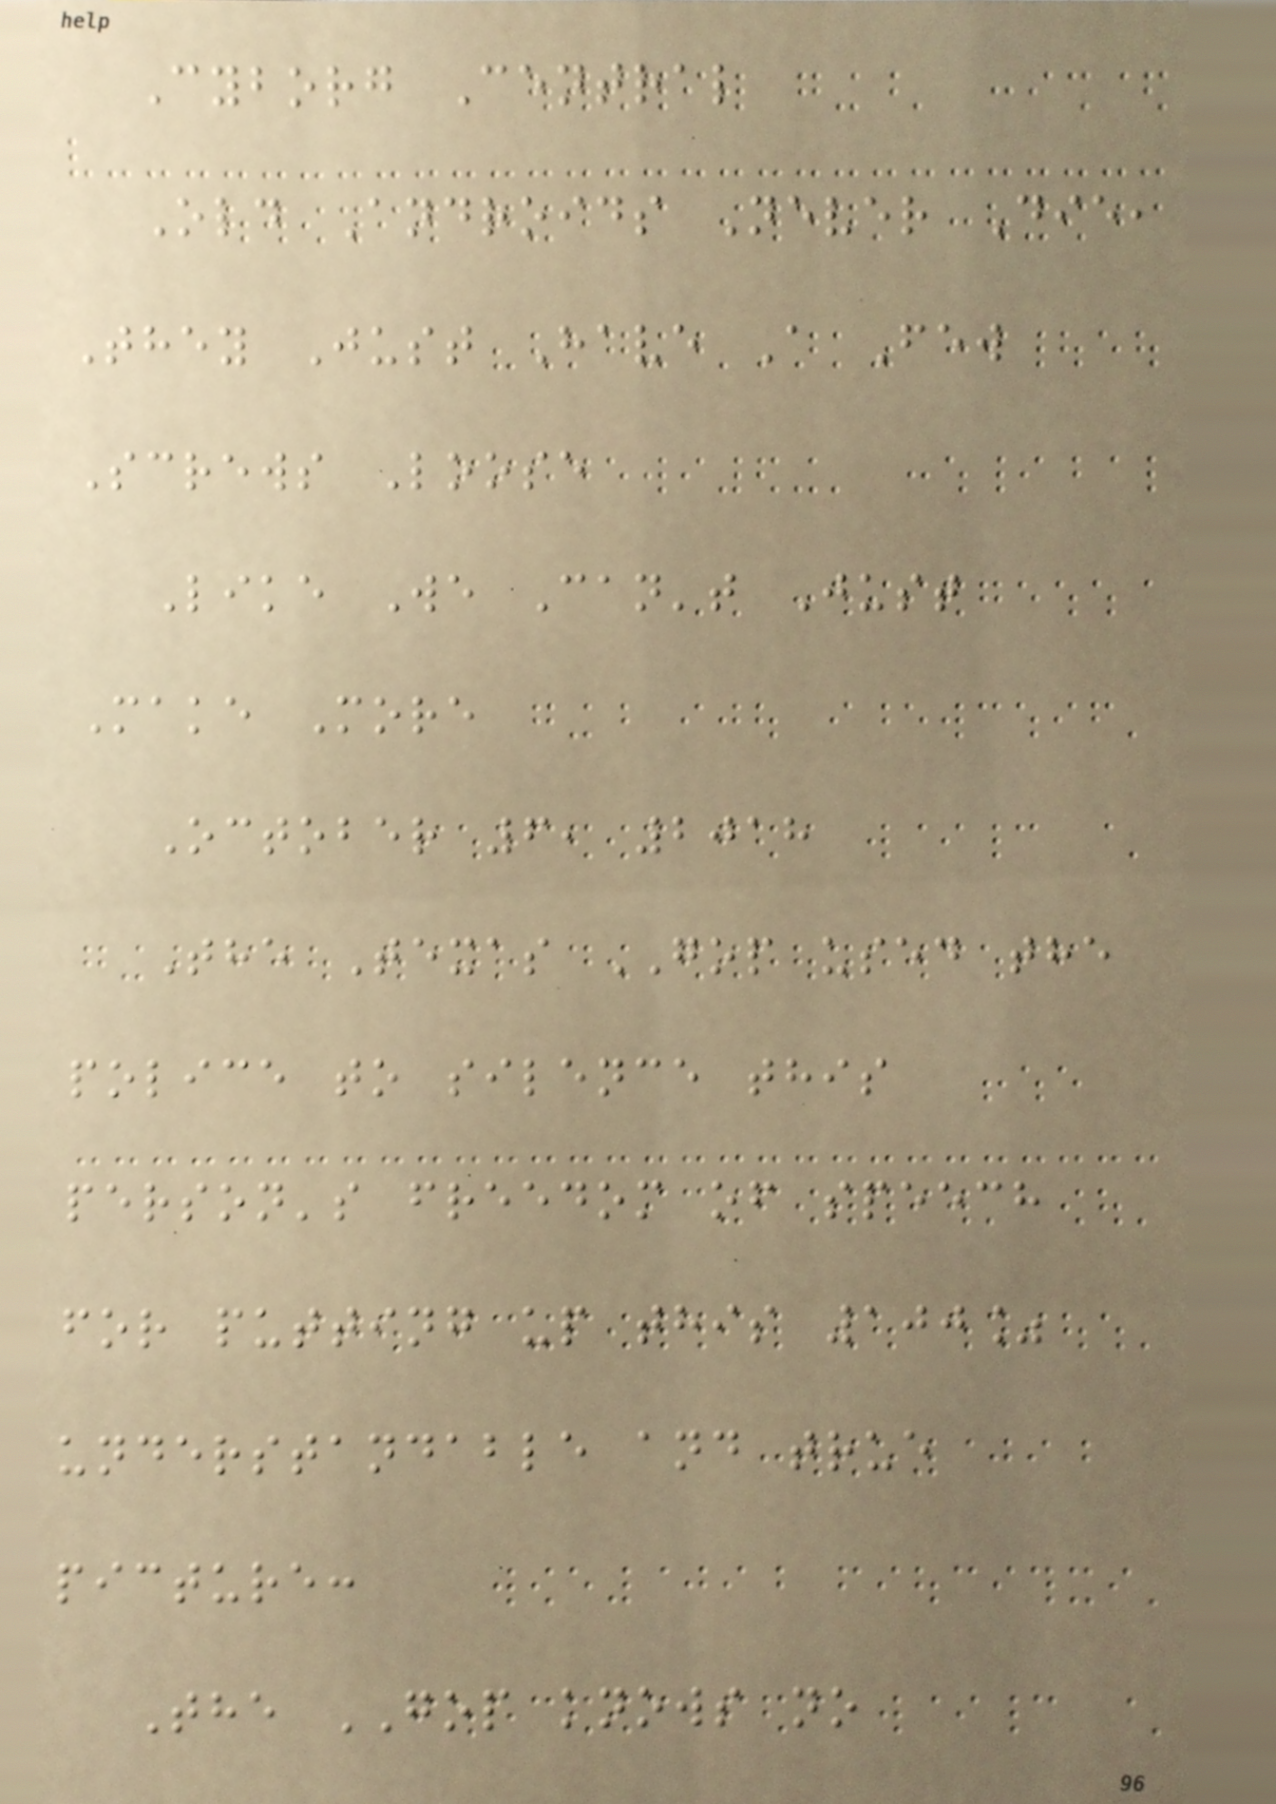Cyborg Central
Old Androids Never Die,
They Just Have A Few
Screws Loose
Like We Can't Just
Make More
October 6, 2018
The Texas GOP used the
police to silence this
person's freedom of speech
for putting up this 100%
understandable and true
picture:
The GOP knows no
